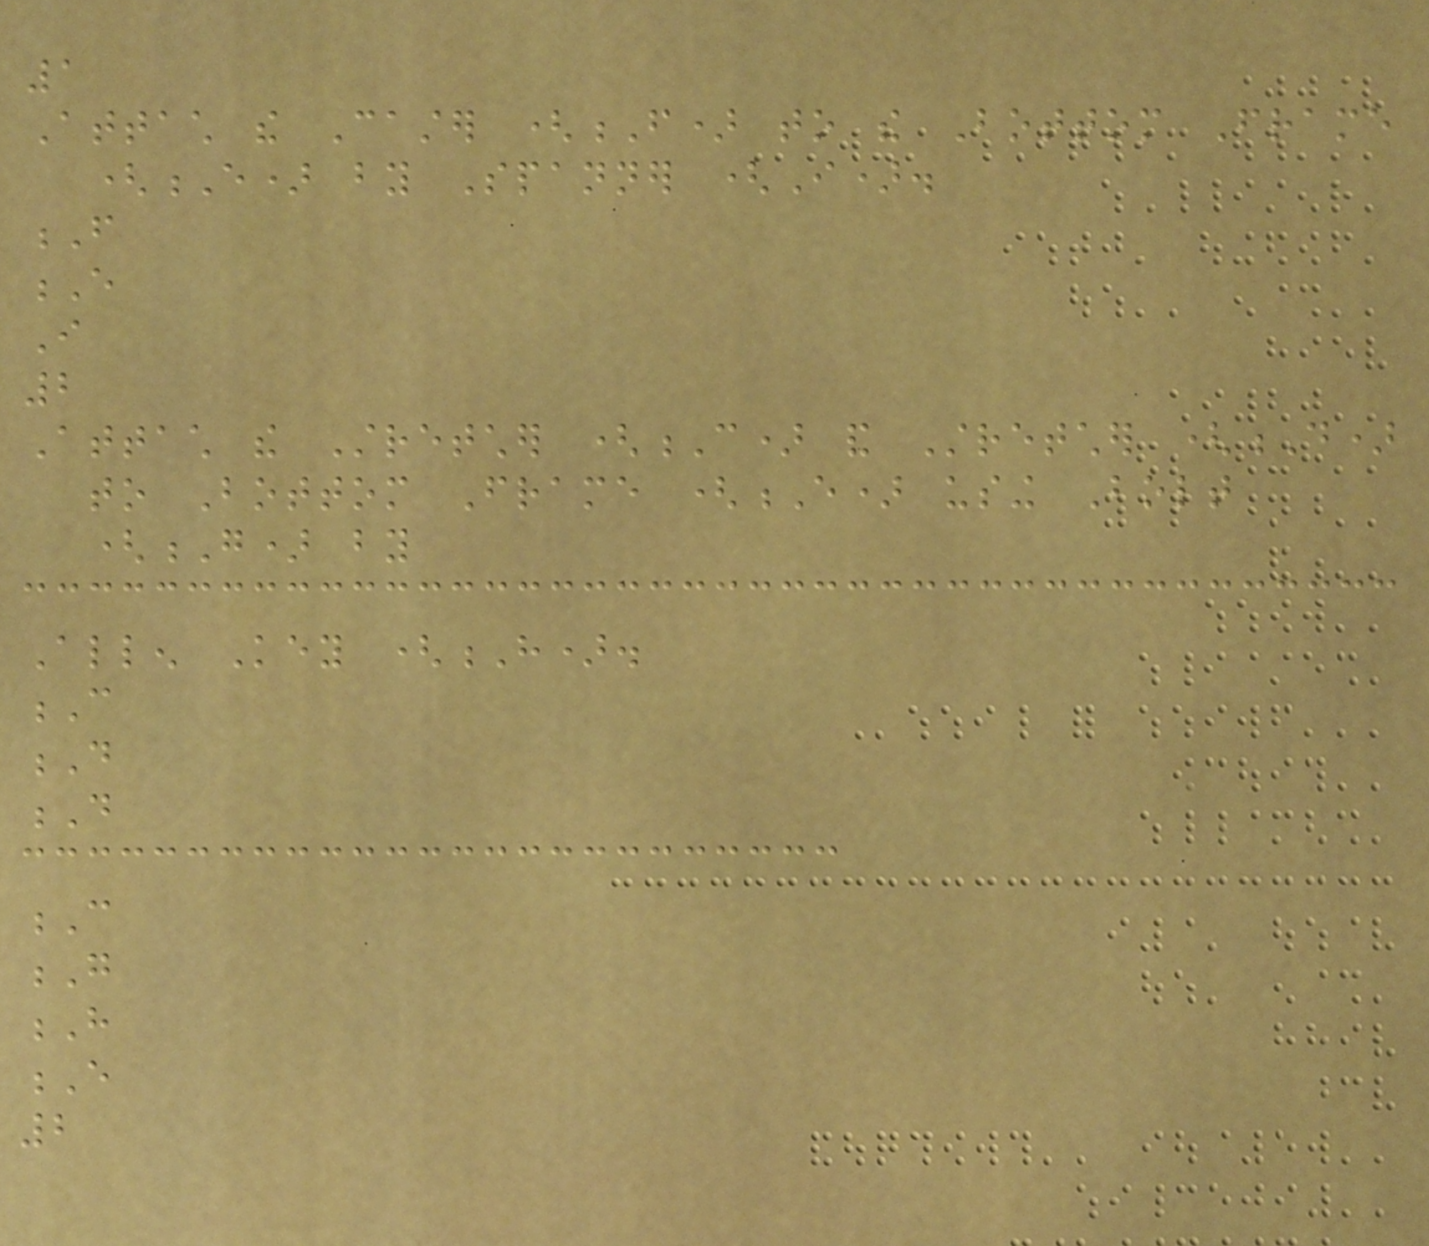1
Attach the Caster (F) to the Bottom Frame
(E) by Spanner (I).
F
E
I
2
Attach the Stretcher (C) and Stretcher (D)
to Bottom Frame (E) using Bolt
(G) by
Allen Key (H).
C
D
D
C
G
H
E
2
